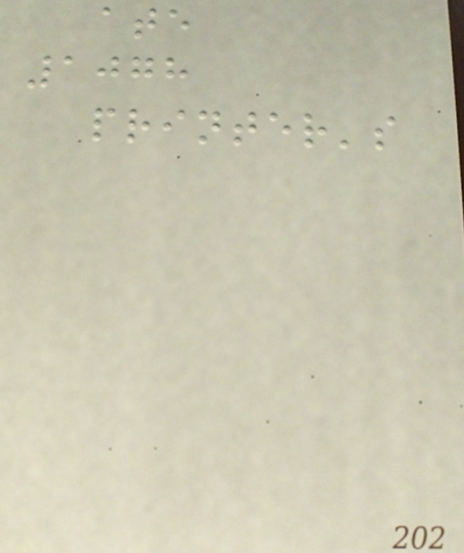ate
1078
printer's
